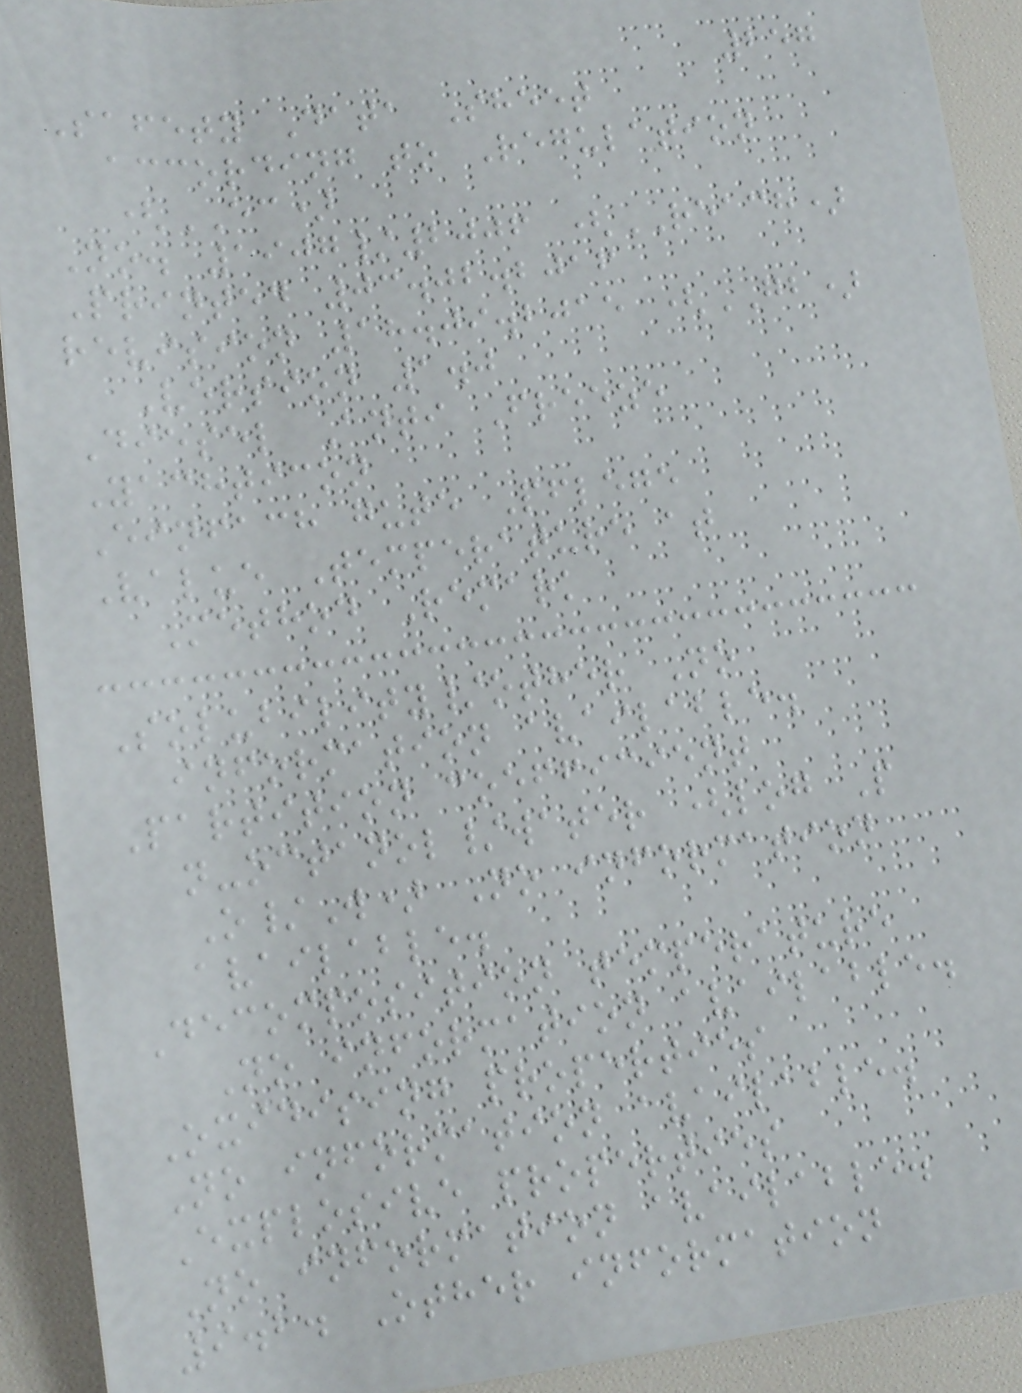257
Safety Data Sheet
according to Regulation
(EC)
No. 1907/2006 (REACH)
Printed 03.02.2016
revision 18.09.2015 (GB)
Version 1.0
Diesel Anti Freeze
Yachticon
Einfach gute Pflege
Value Temperature at
Method Remark
Solubility/other No
information available.
Partition coefficient
n-octanol/water (log P
O/W) No information
available.
Decomposition temperature
No information available.
Oxidising properties
No information available.
Explosive properties
No information available.
9.2. Other information
